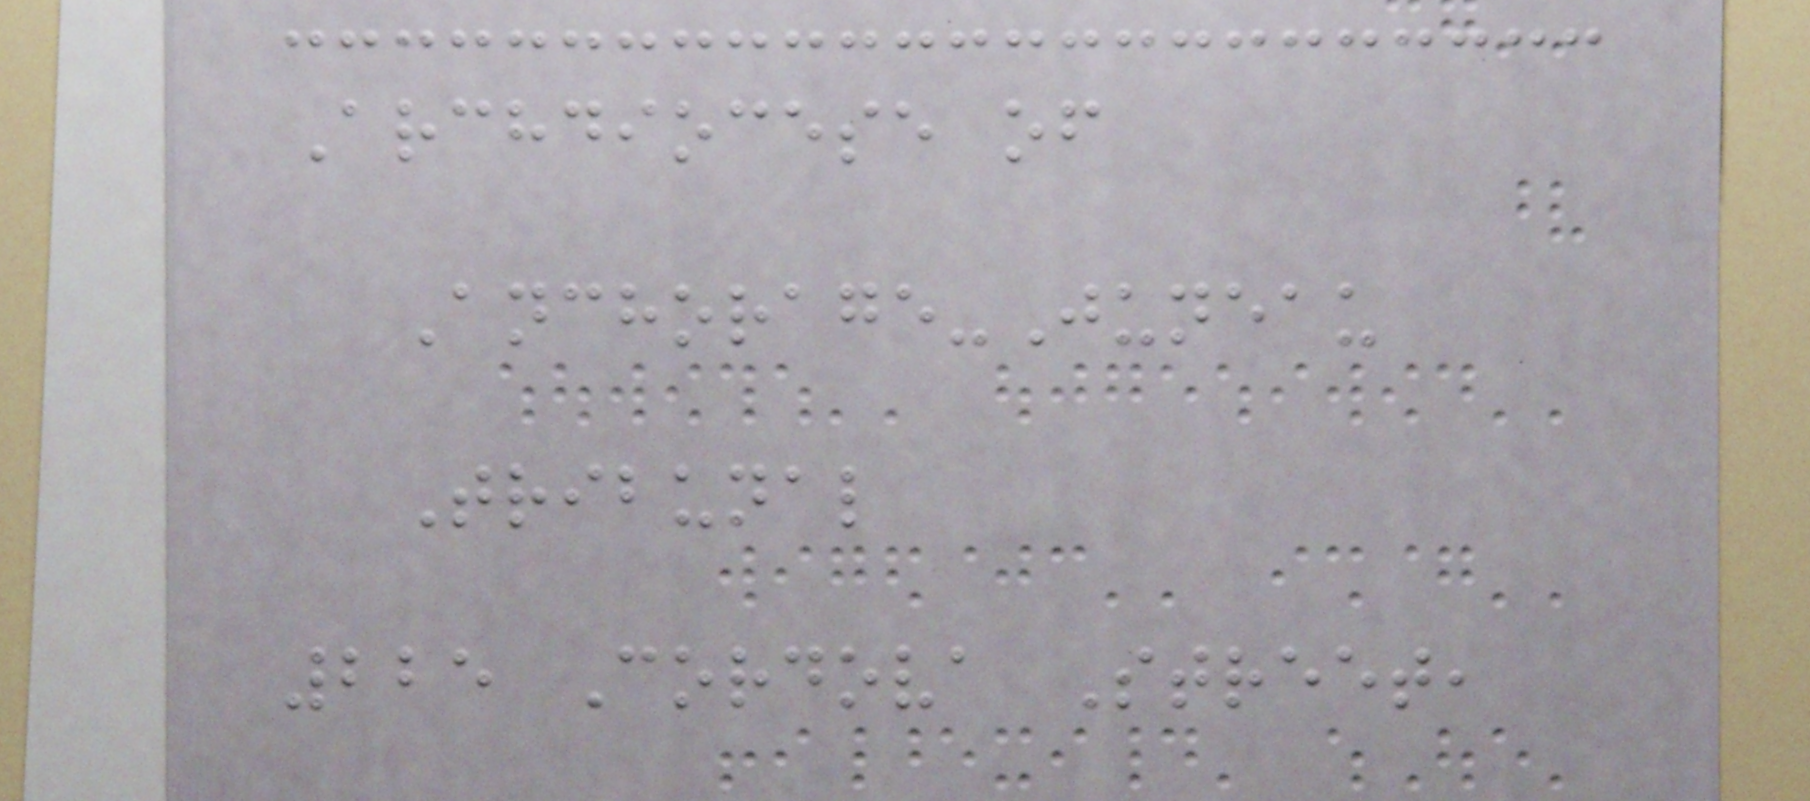Archdiocese of
Anchorage-Juneau
Tribunal
225 Cordova Street,
